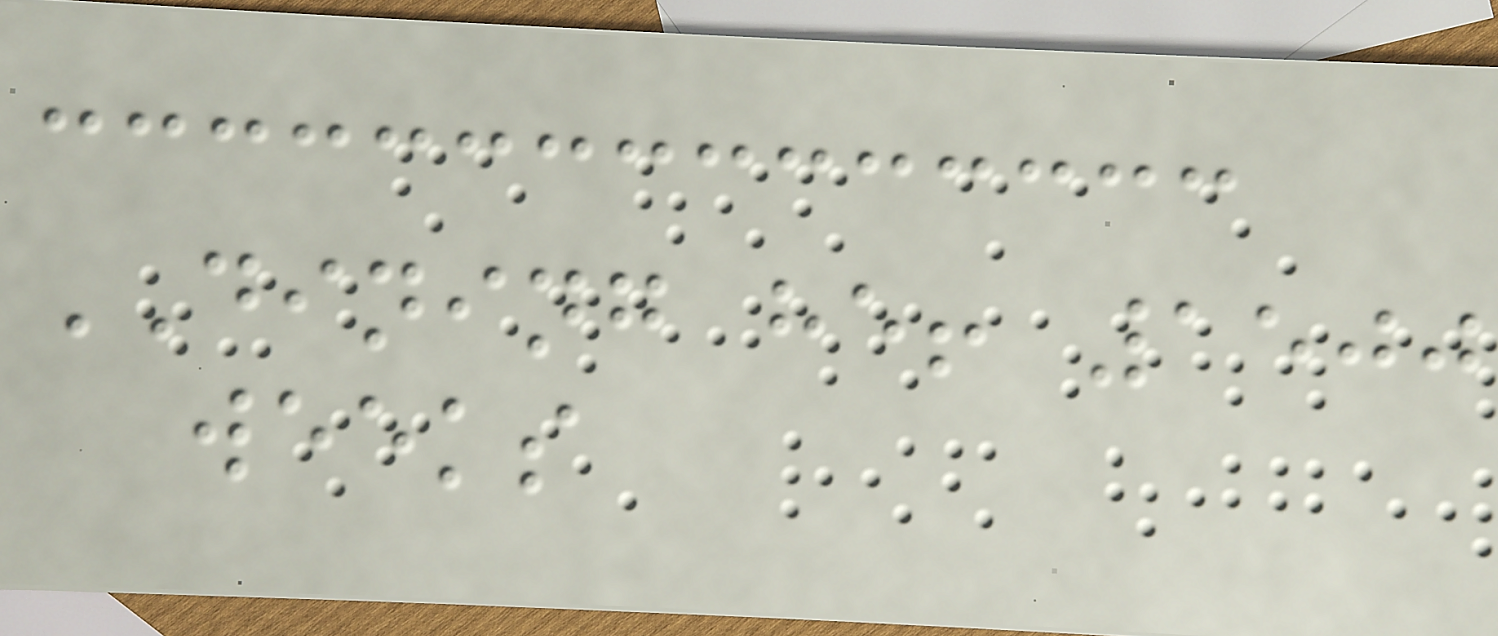DINING he! 1500
weeks
